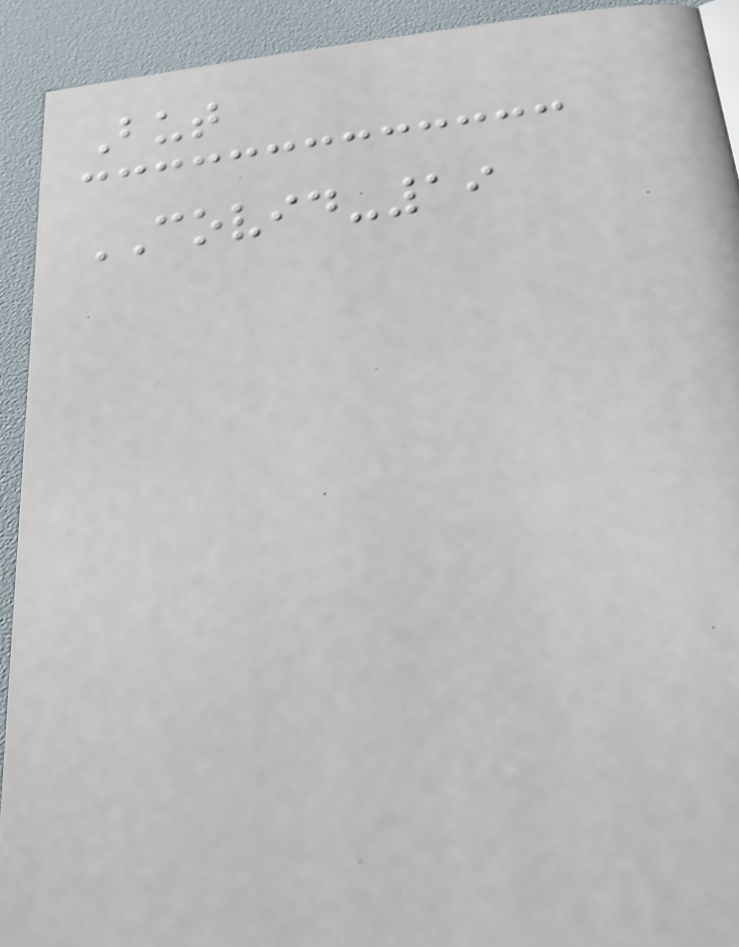But
COVID-19
